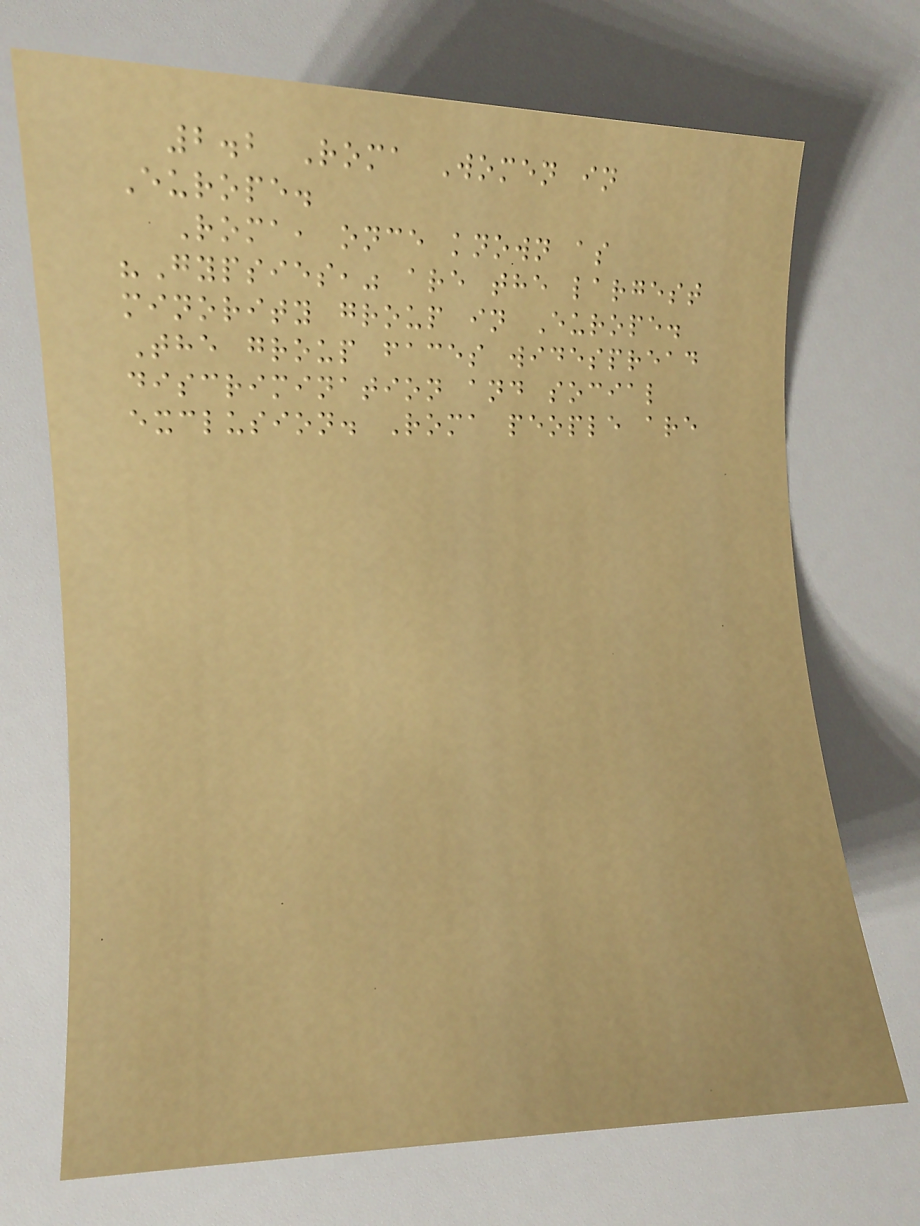2.2 Roma Women in
Europe.
Roma, once known as
"Gypsies," are the largest
minority group in Europe.
The group faces widespread
discrimination and social
exclusion. Roma people are
